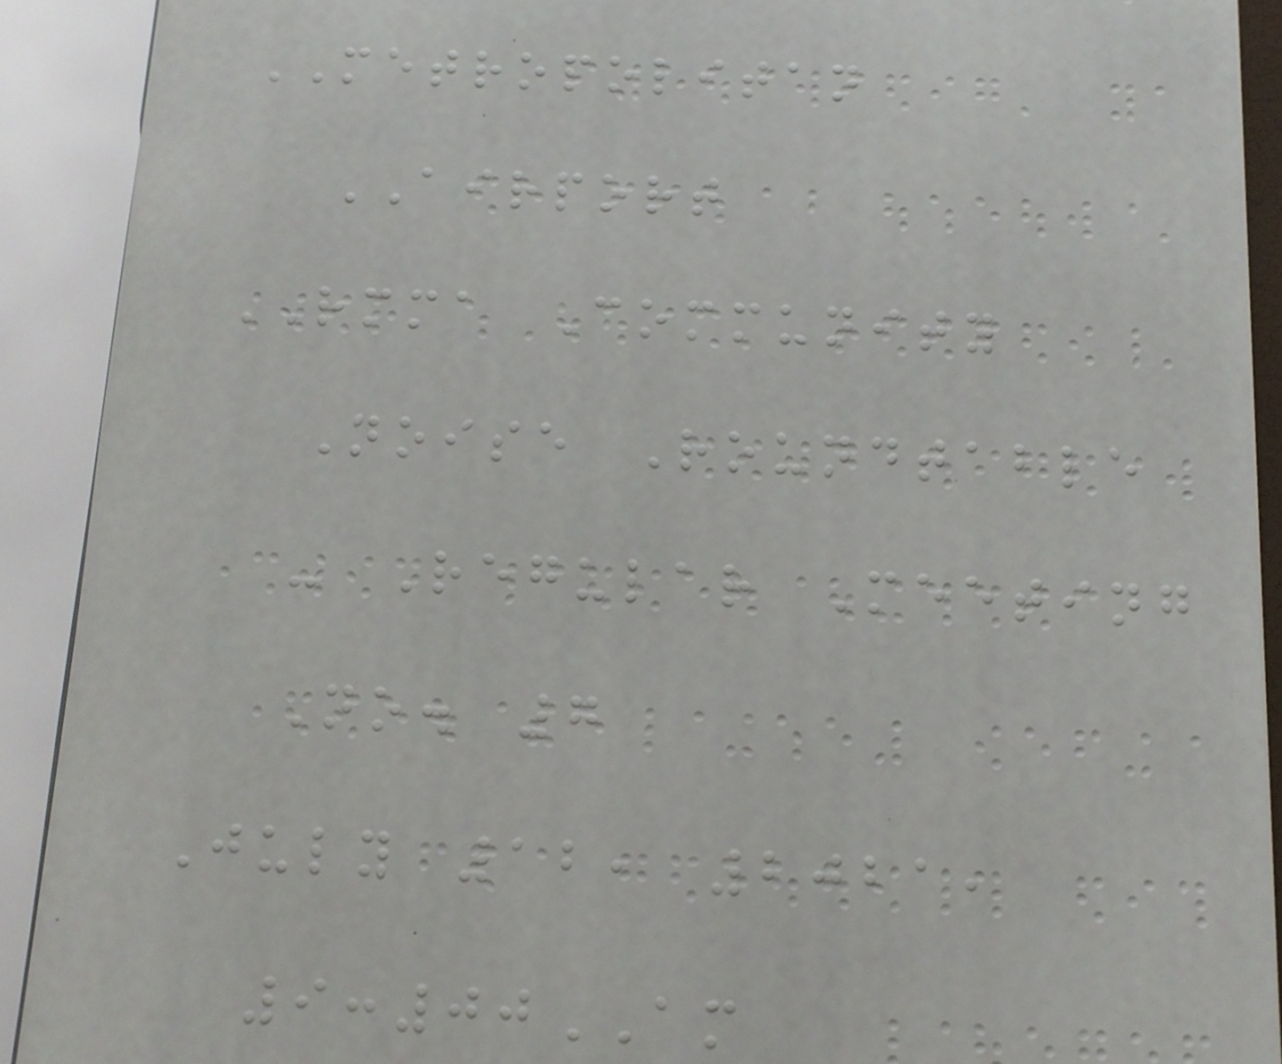METROPOLITAN
AIRPORT
RMMA Community
Noise Roundtable
- Regular Meeting
No. 7
July 12, 2021,
9:00AM
